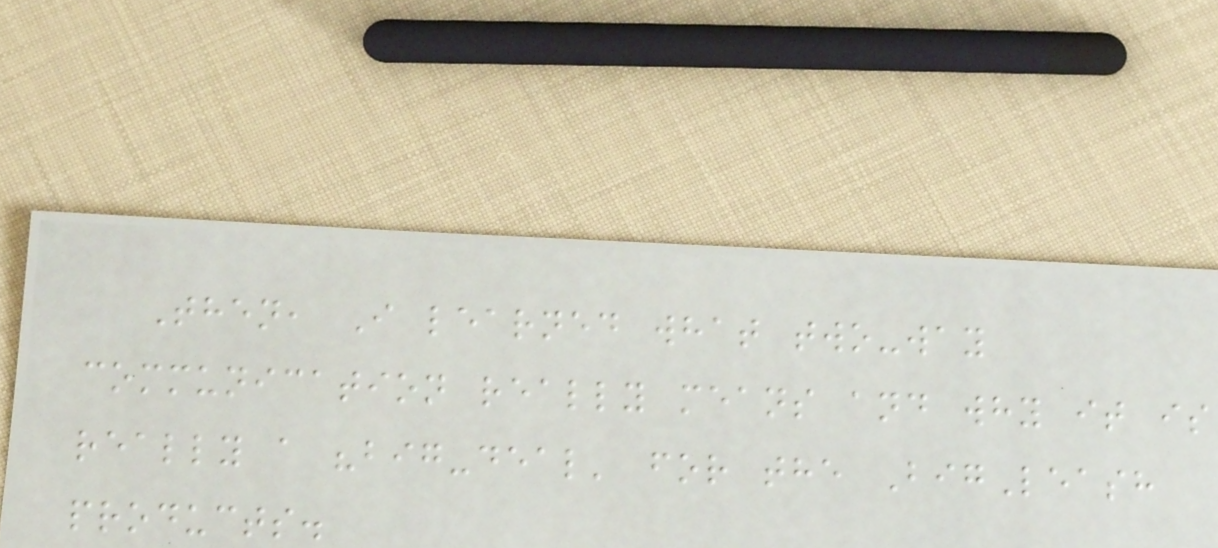Then, I learned what two-way
communication really means and why it is
really a "big-deal' for the BigLeash
products.
